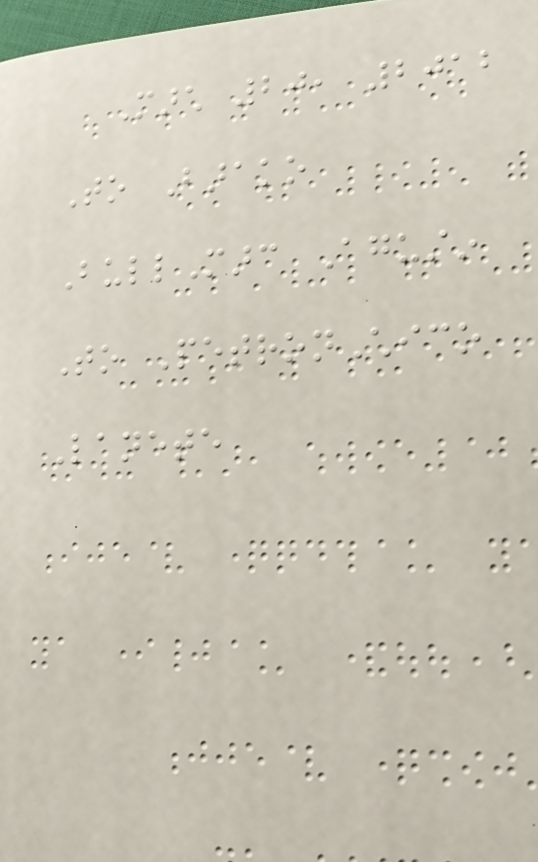March 20, 2012
To Barako
BullMarc Agustin
To PetronChico
Lanete
